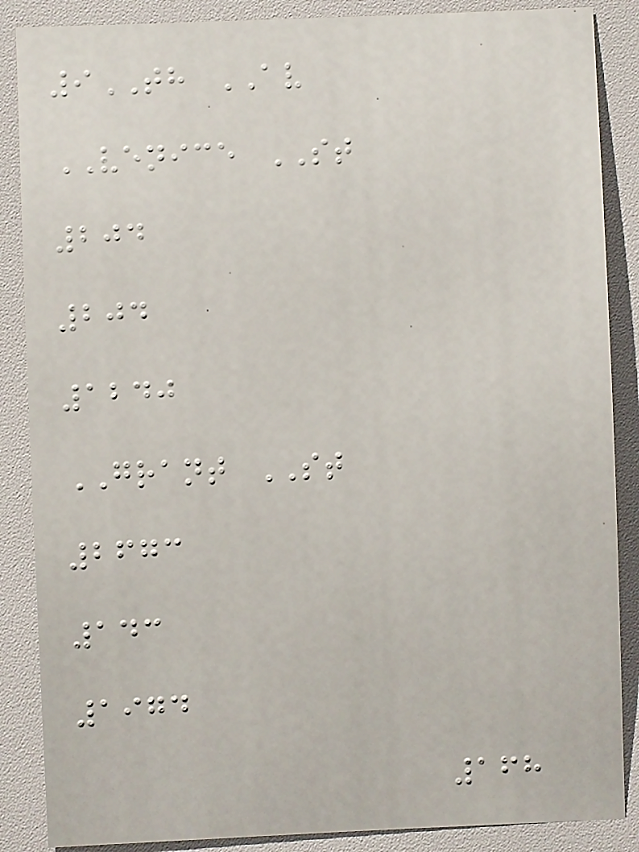9TH AV
VENICE ST
204
204
1240
GRANT ST
2673
143
1974
168
